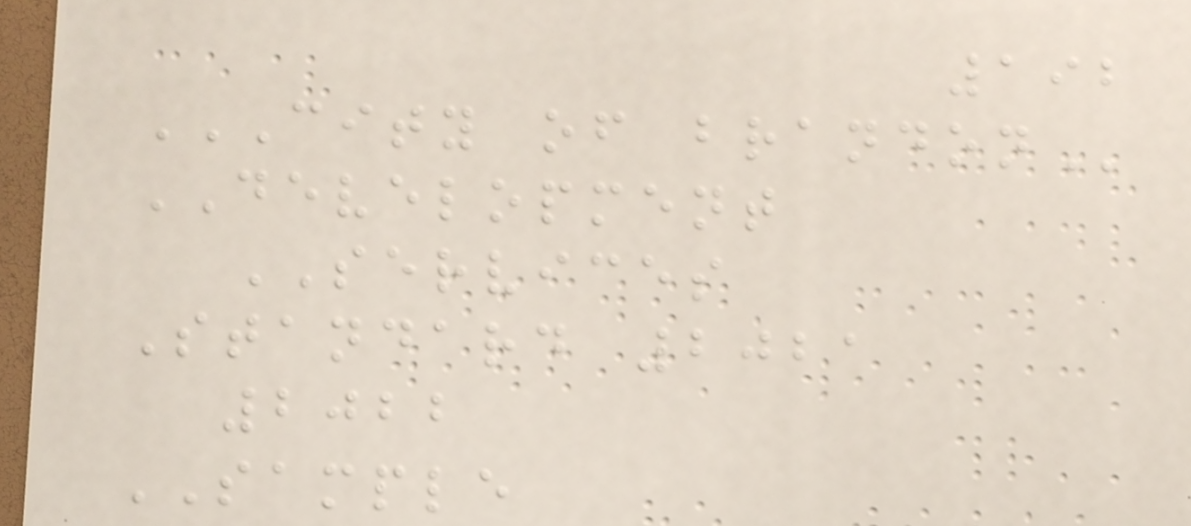192
CITY OF BRANDON
DEVELOPMENT
SERVICES
Standard 2021
2022
SAMPLE
